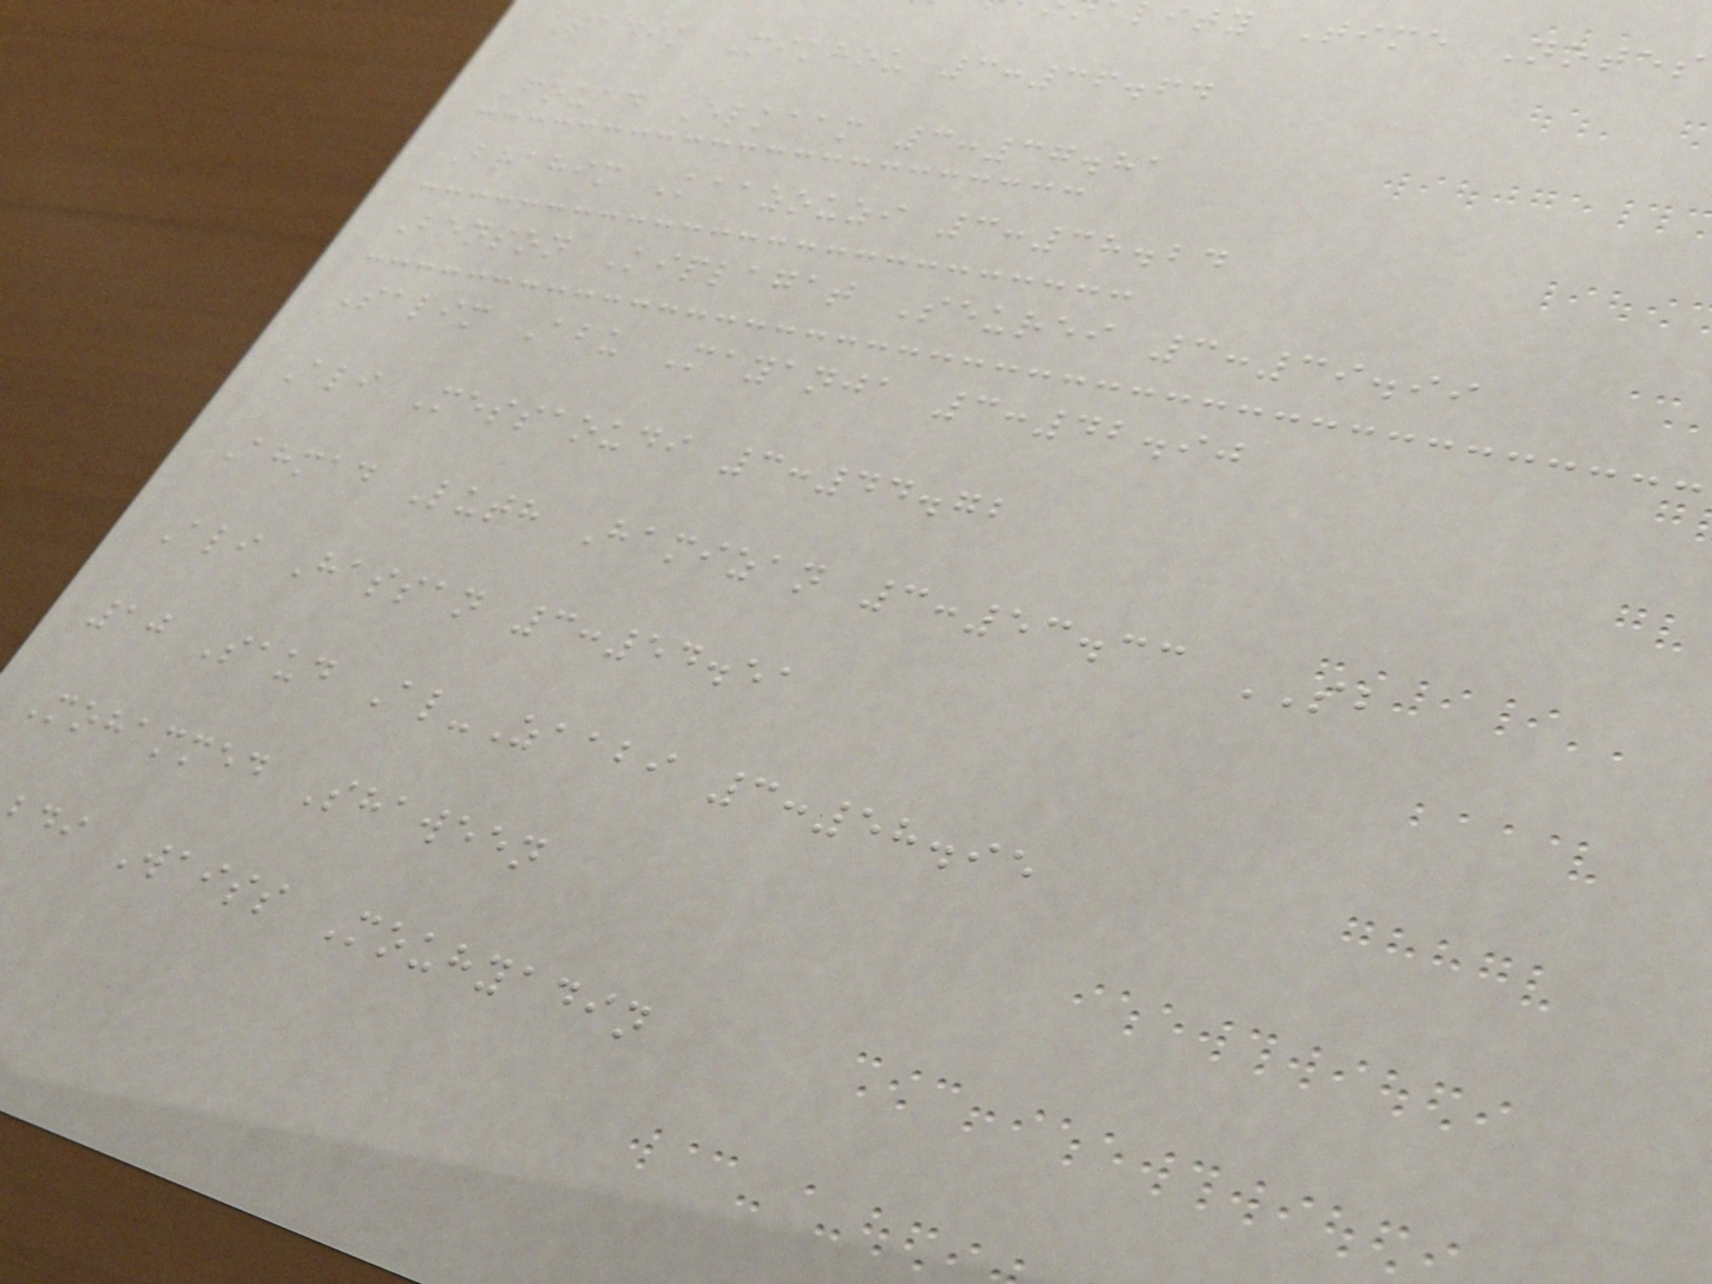ity Time Notes
Sadik Mikhou 3:36.64
Fouad Elkaam 3:37.81
Brahim Kaazouzi 3:38.24
Benson Kiplagat Seurei 3:39.99
Salim Abu Mayanja 3:42.90
Ali Messaoudi 3:44.72
Ahmad Luth Hamizan 3:53.33 SB
Ali Hassan 3:54.51
10 Saud Al-Zaabi 3:58.95
Mohammed Shaween
di Waiss Mouhyadin
